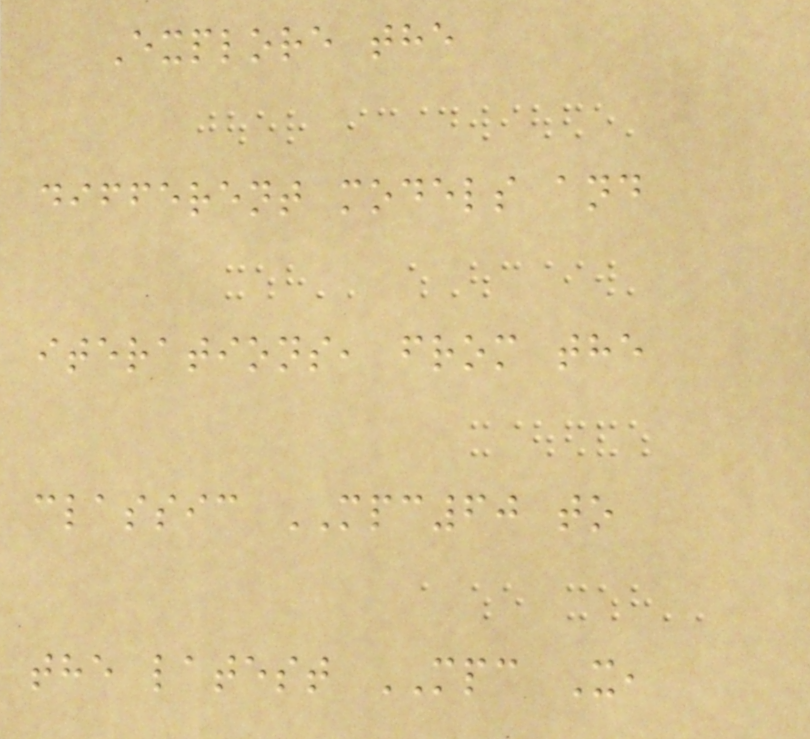Explore the
different models and
iterations, from the
classic MPC60 to
the latest MPC X,
